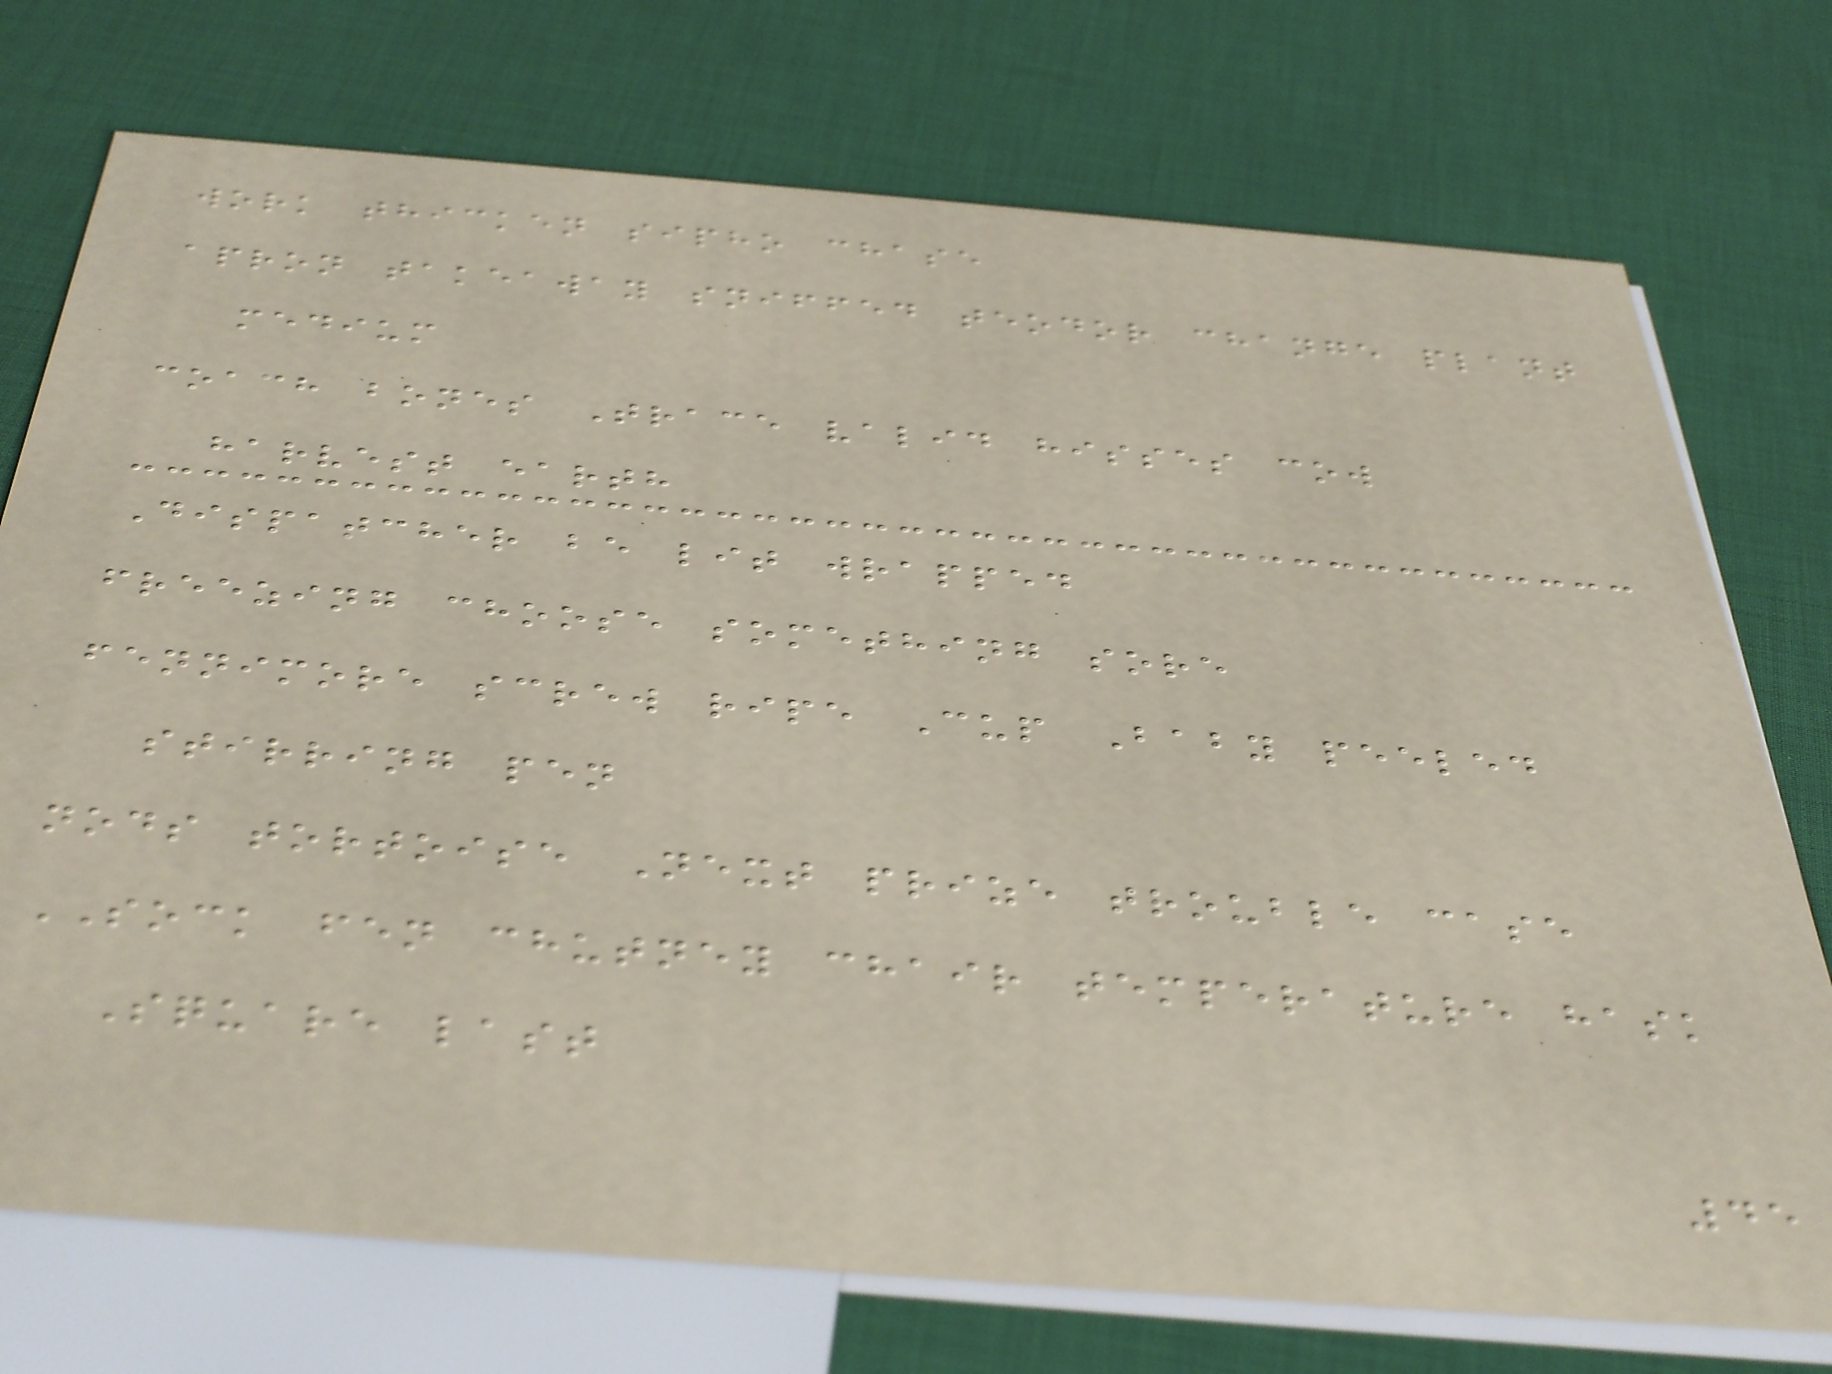work thicken sipho chase
apron takeaway sniffed teodor change plant
medium
coach bones Trace valid hisses cow
harvest earth
Dispatcher be lit wrapped
freezing choose something sore
fennimore screw ripe Cup Baby peeled
stirring pen
nods tortoise Next prize trouble case
SOCK fen chutney chair temperature hask
Square last
45
